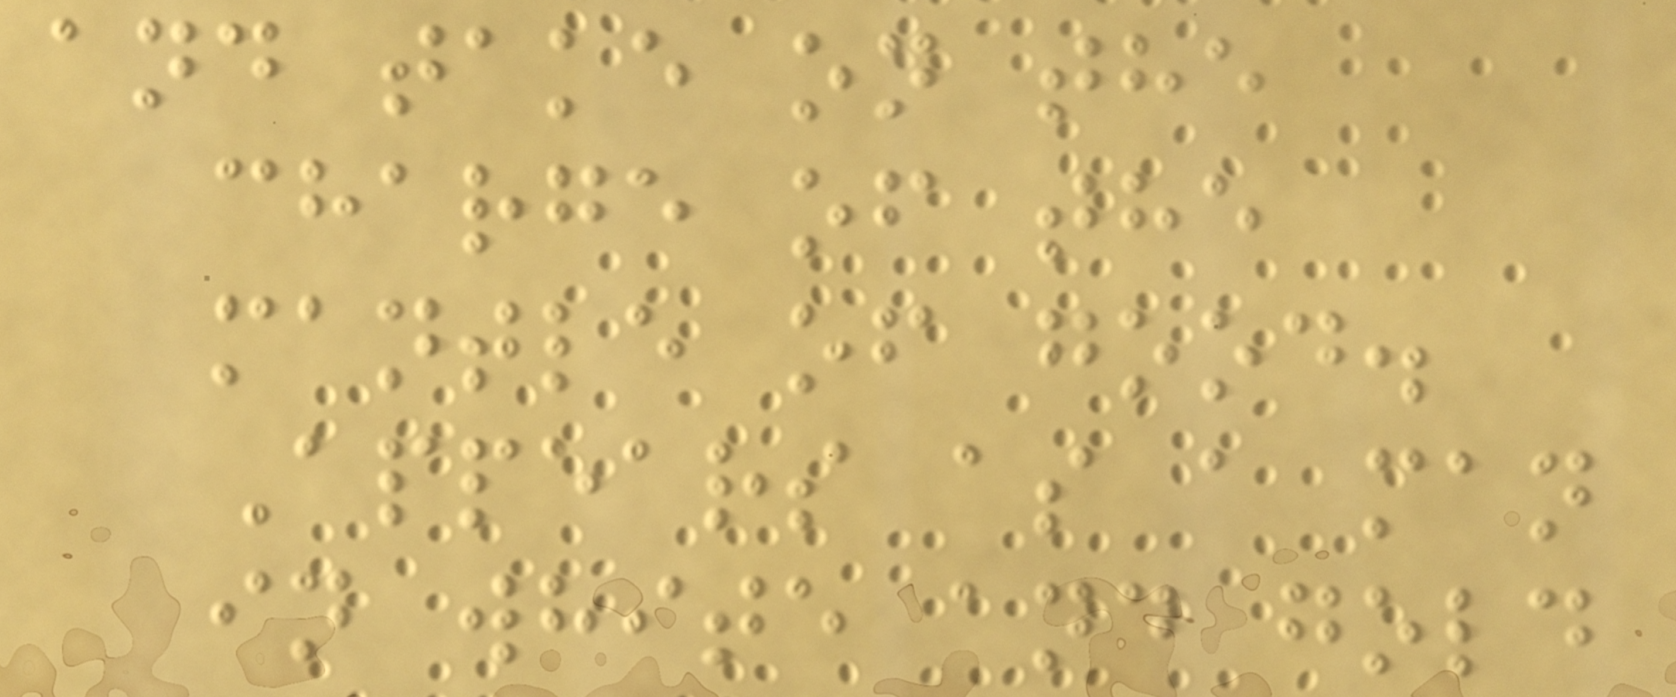and take on the
charge of the
mantle of good.
Appears as a man
in white and gold
